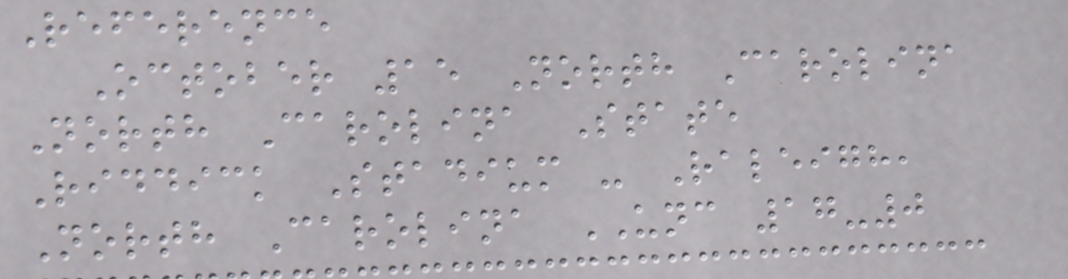Reference
October 15 North Carolina
North Carolina State
Riddick Stadium - Raleigh,
North Carolina UNC 17-0
